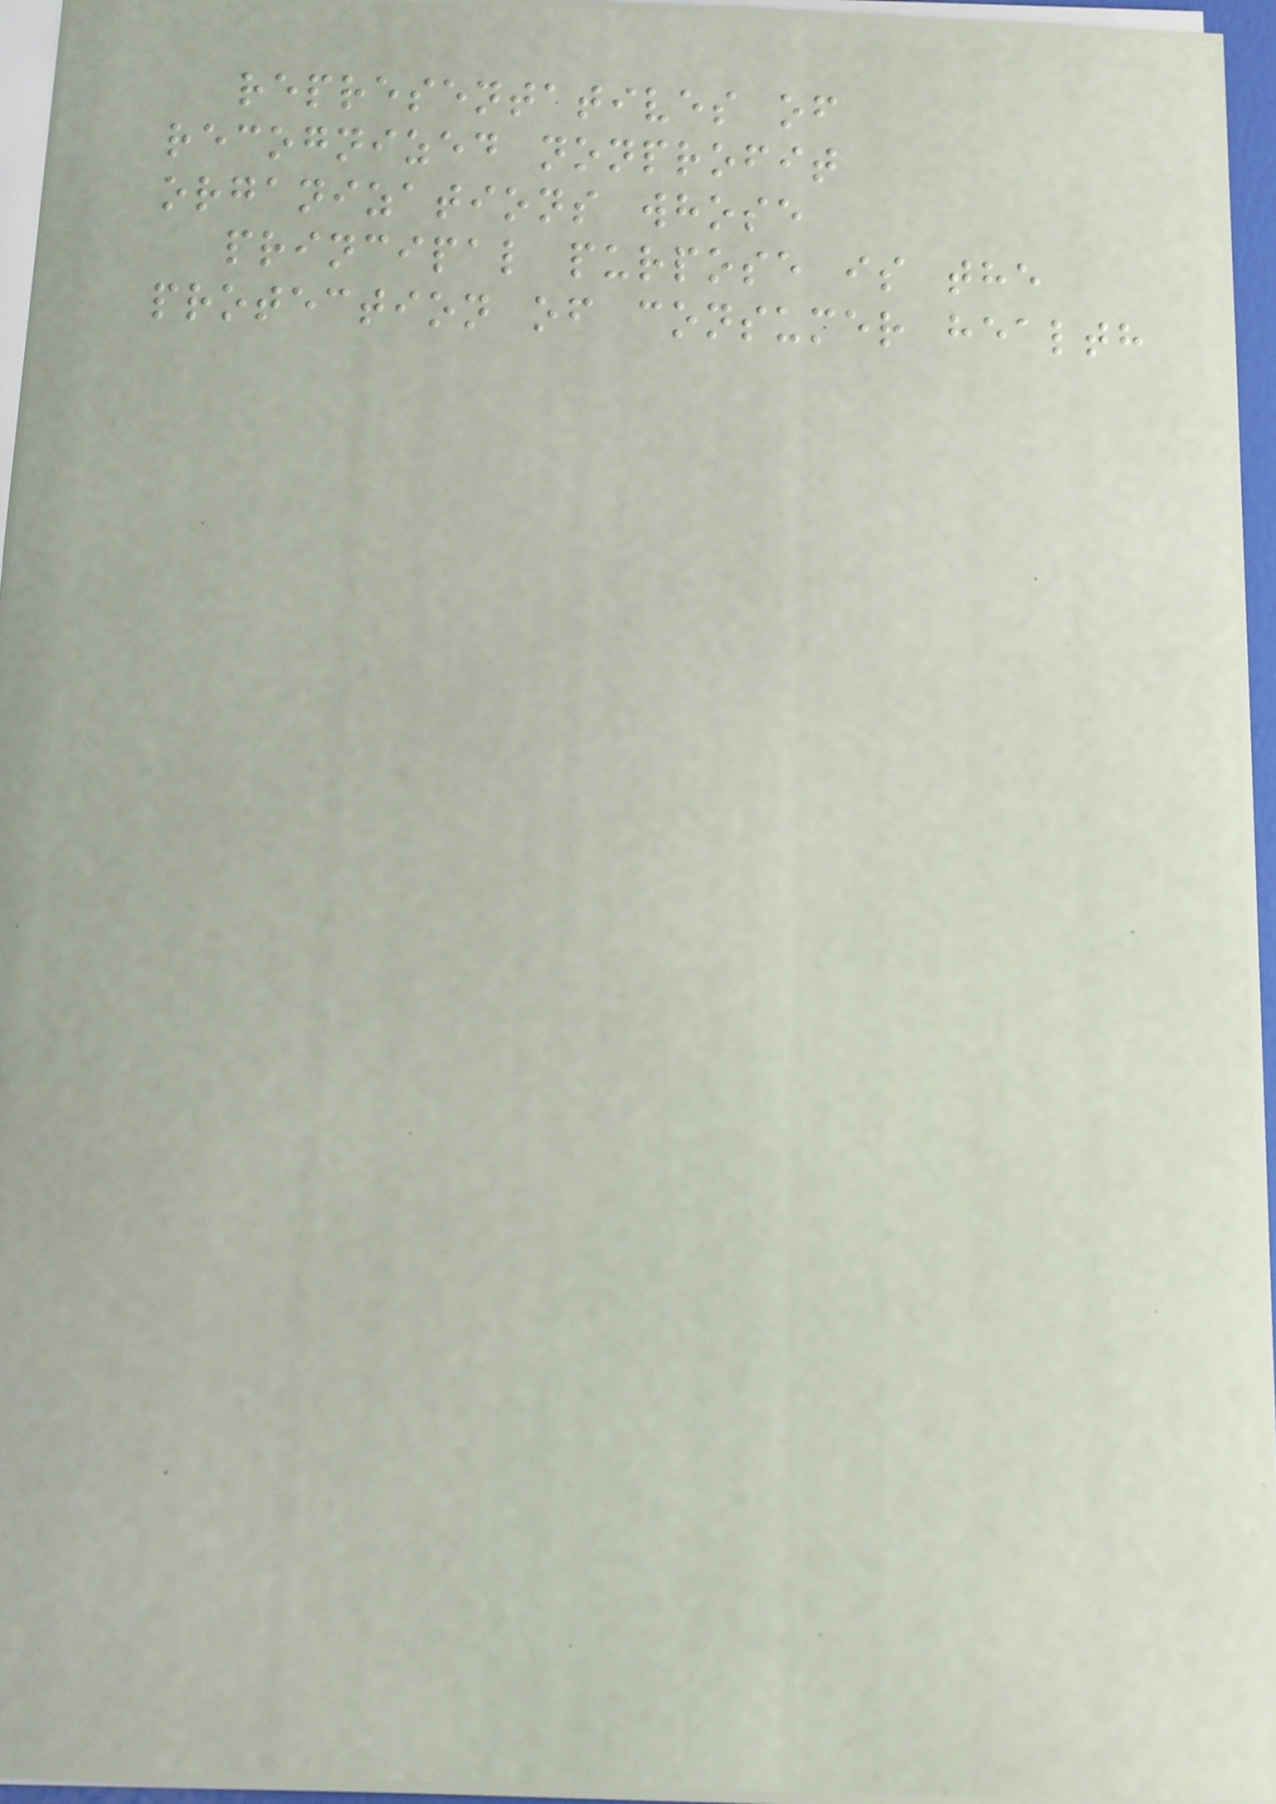representatives of
recognized nonprofit
organizations whose
principal purpose is the
protection of consumer health
